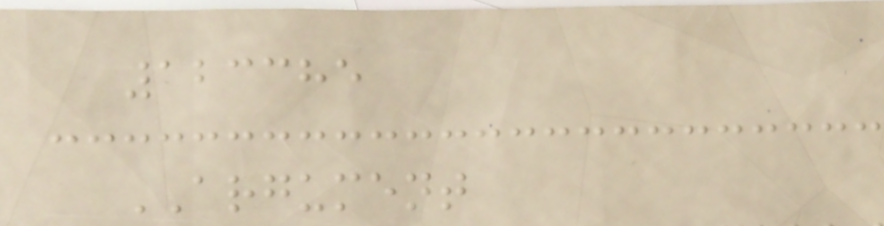123385
ARGUMENT
